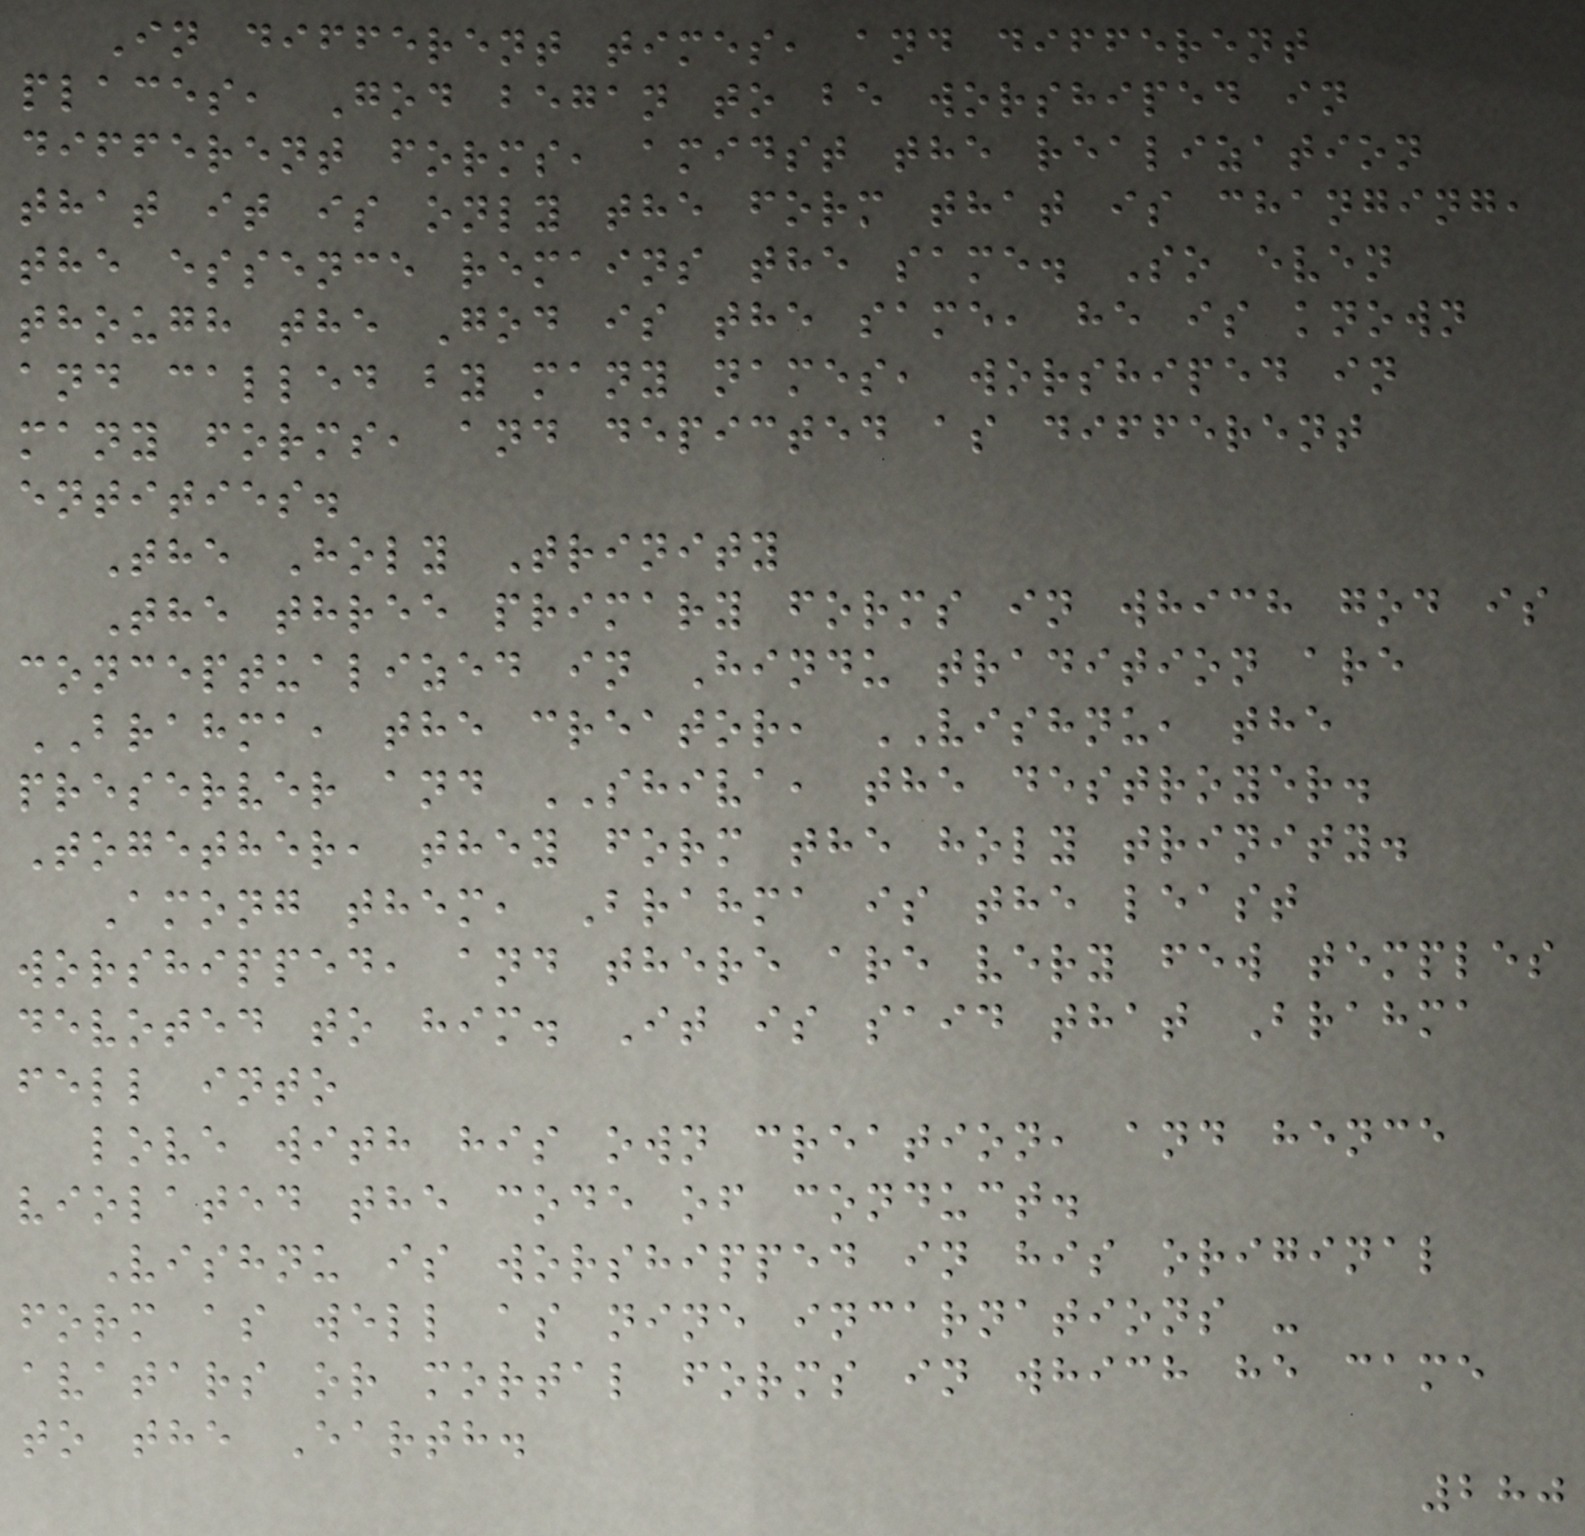In different times, and different
places, God began to be worshiped in
different forms, amidst the realization
that it is only the form that is changing,
the essence remains the same. So even
though the God is the same, he is known
and called by many names, worshiped in
many forms, and depicted as different
entities.
The Holy Trinity
The three primary forms in which god is
conceptualized in Hindu tradition are
BRAHMA, the creator, VISHNU, the
preserver and SHIVA, the destroyer.
Together, they form the holy trinity.
Among them, Brahma is the least
worshipped, and there are very few temples
devoted to him. It is said that Brahma
fell into
love with his own creation, and hence
violated the code of conduct.
Vishnu is worshipped in his original
form as well as nine incarnations -
avatars or mortal forms in which he came
to the Earth.
280
